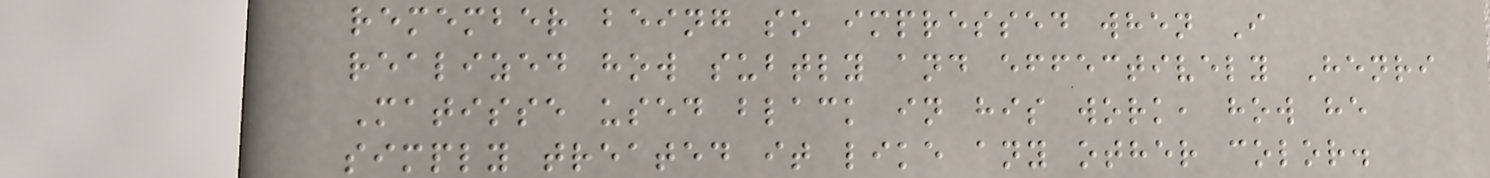remember being so impressed when I
realized how subtly and effectively Henri
Matisse used black in his work, how he
simply treated it like any other color.
